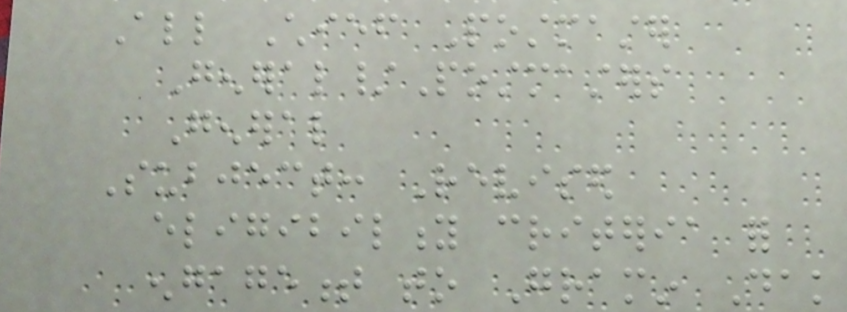All Chief Postmaster
General/Postmasters
General
Subject: Revised
eligibility criteria for
engagement to Gramin Dak
